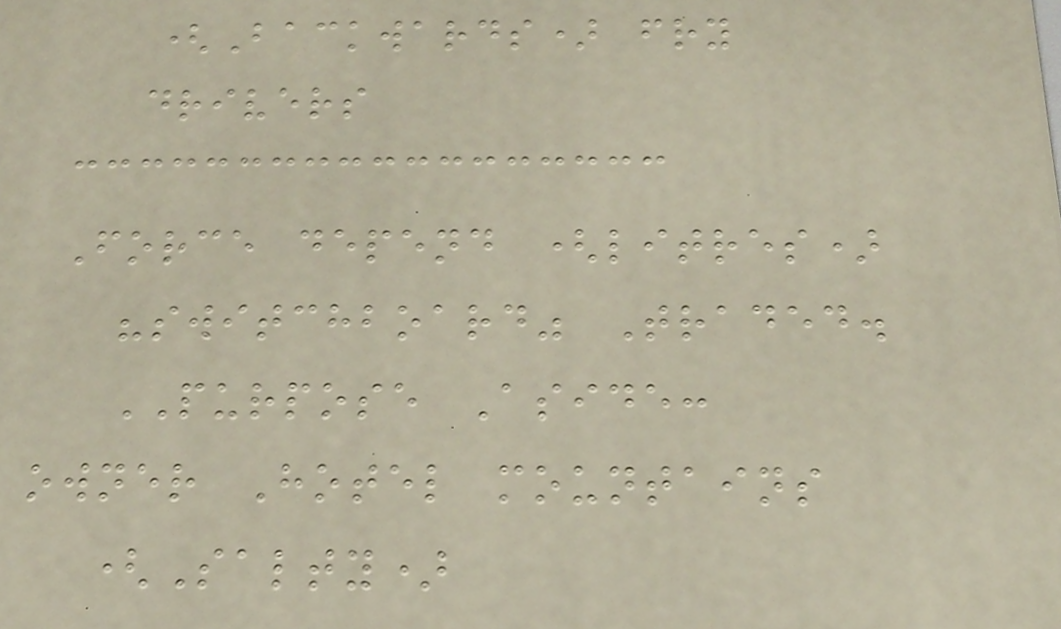(Backwards) fry
drivers
Force depend (litres)
"switchboard" Traded.
PURPOSE Aside:
owner Hotel mountains
(Salty)
